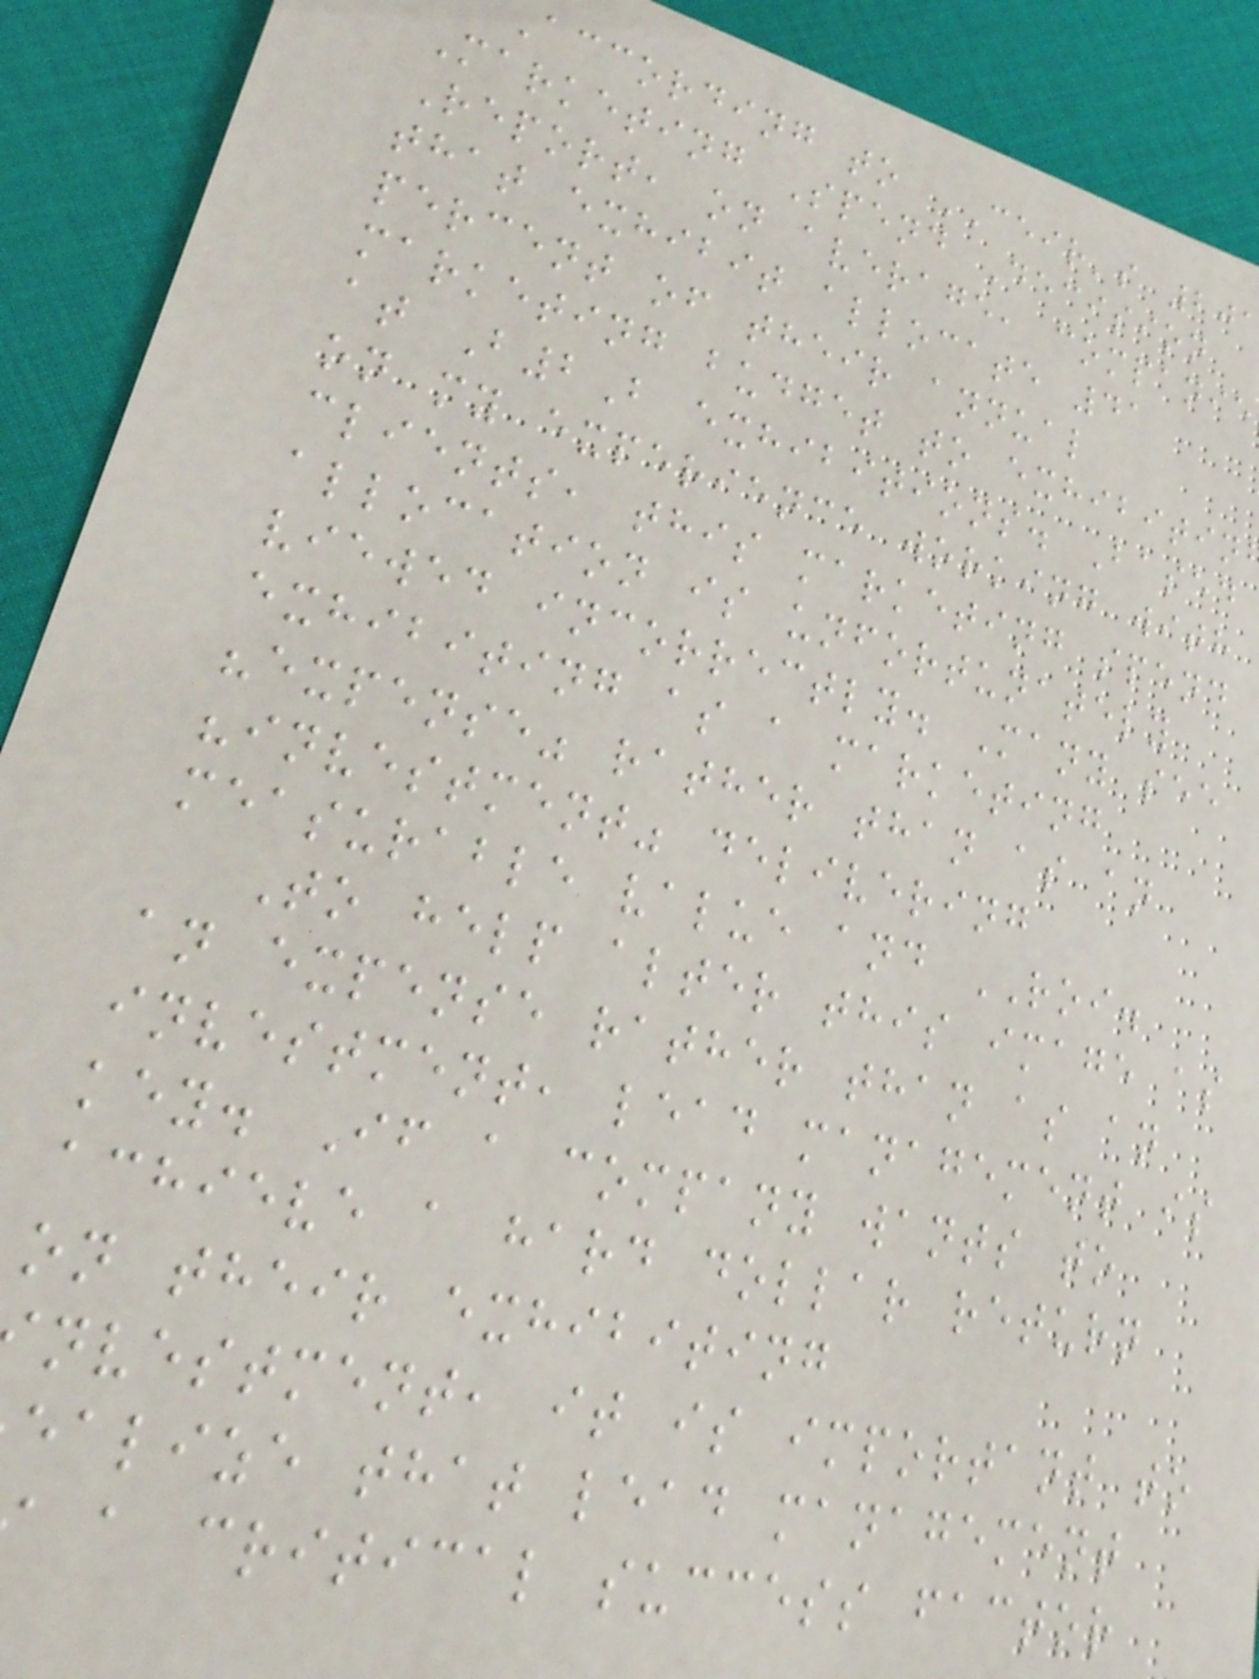according to CEIR's 20
Marketing Spend Decision
Report, on average, companie
that exhibit allocate 41
percent of their annual
marketing budget to exhibitin
at B2B exhibitions. Based
on my experience working with
clients, this marketing spend
allocation is unfortunately
viewed incorrectly. Many see
exhibiting as a marketing
"expense" rather than as an
"investment" delivering
measurable value and ROI.
To help alter this image as
an expense rather than as an
investment, lead management is
key. If a company wants to
achieve a hard dollar return
on their exhibiting
nvestment, it is important to
ealize that lead management
a critical success factor
